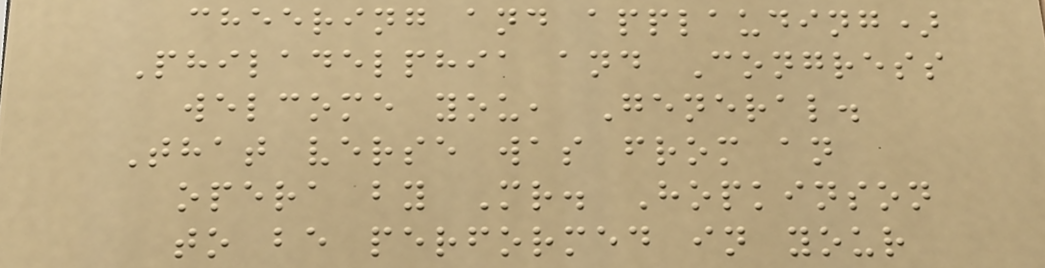cheering and applauding)
Philadelphia and Congress
welcome you, General.
That verse was from an
opera by Mr. Hopkinson
to be performed in your
